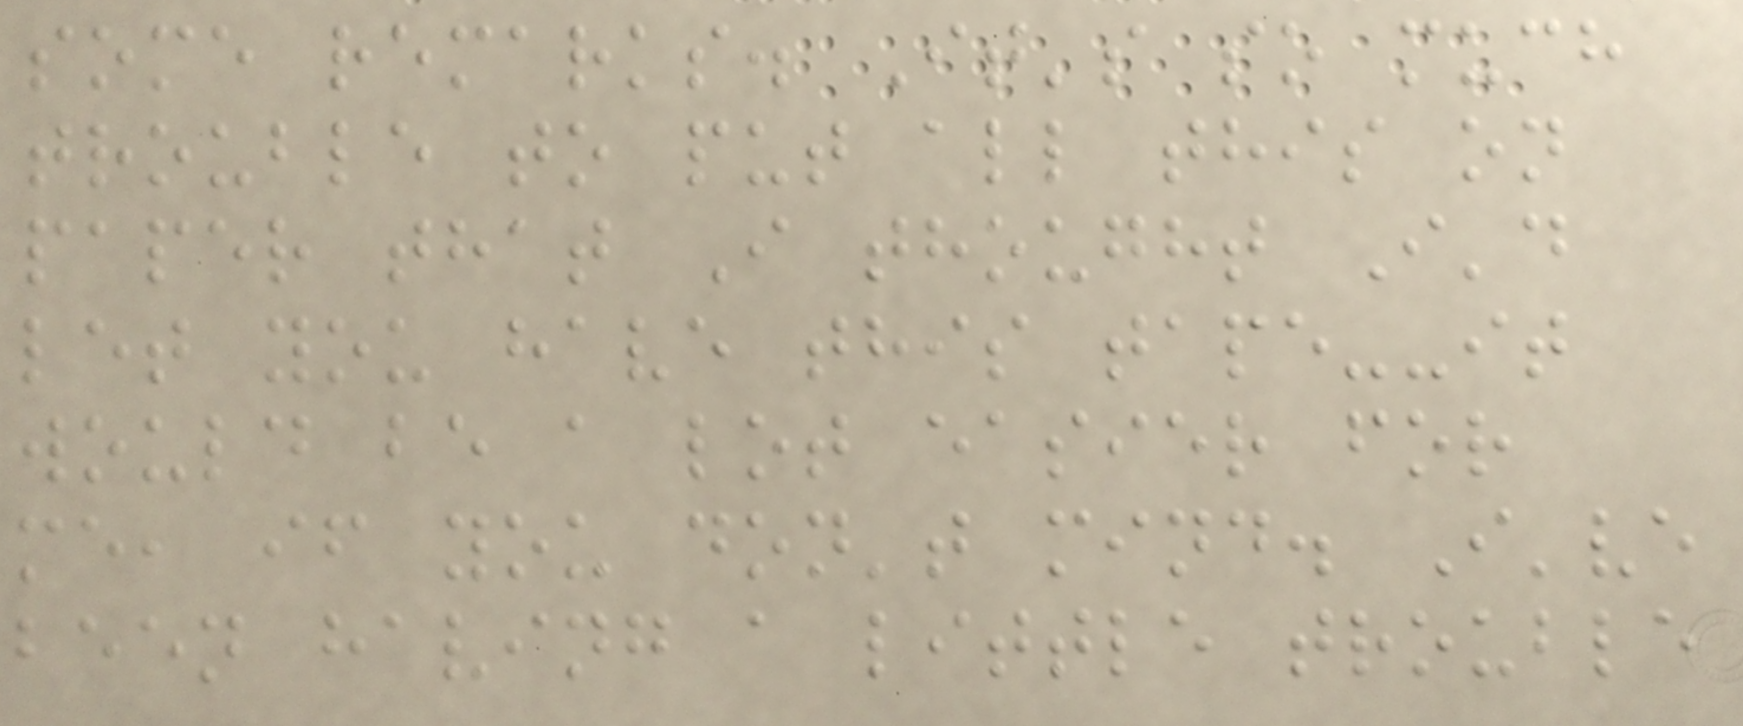some remarks. It's so much
trouble to put all this on
paper that I thought I'd
let you have this tape--it
would be a lot easier for
me, if you don't mind. I've
been having a little trouble
